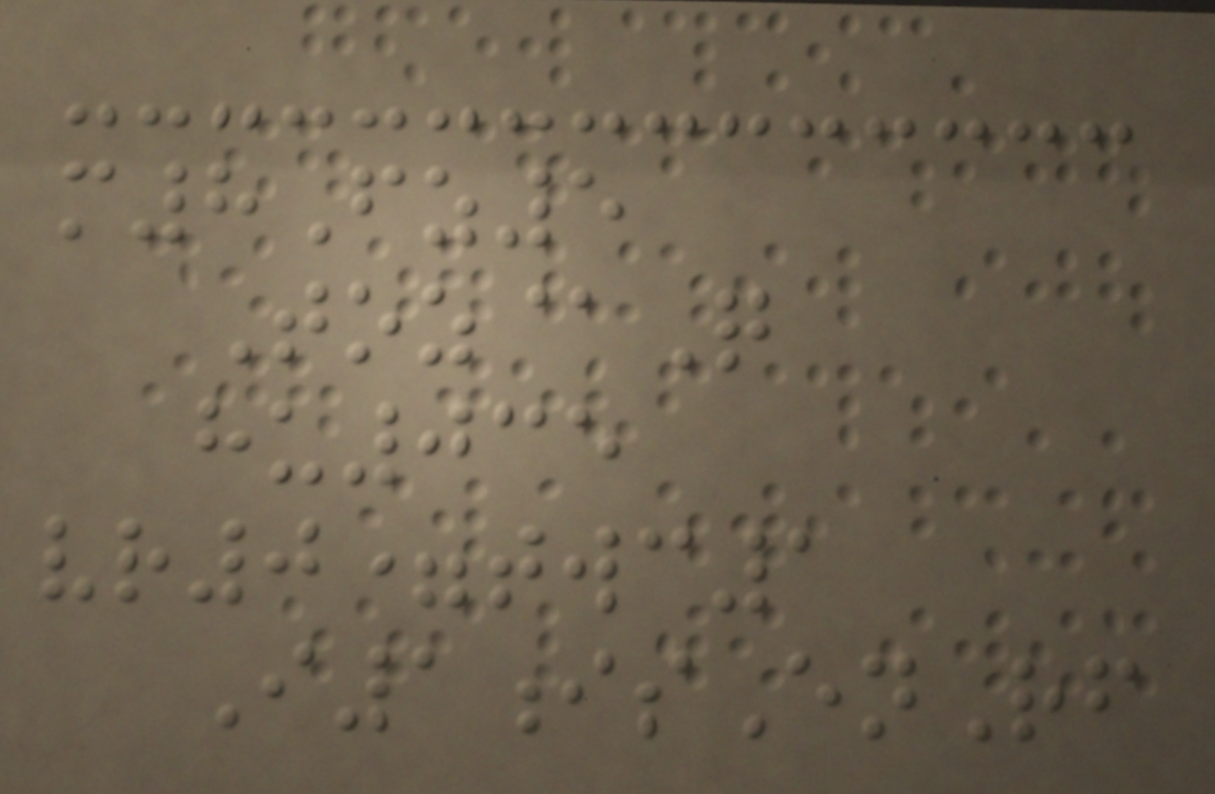m8Fz5
Toz@Q
hu035
vr0=twc1
I1isEnRf
